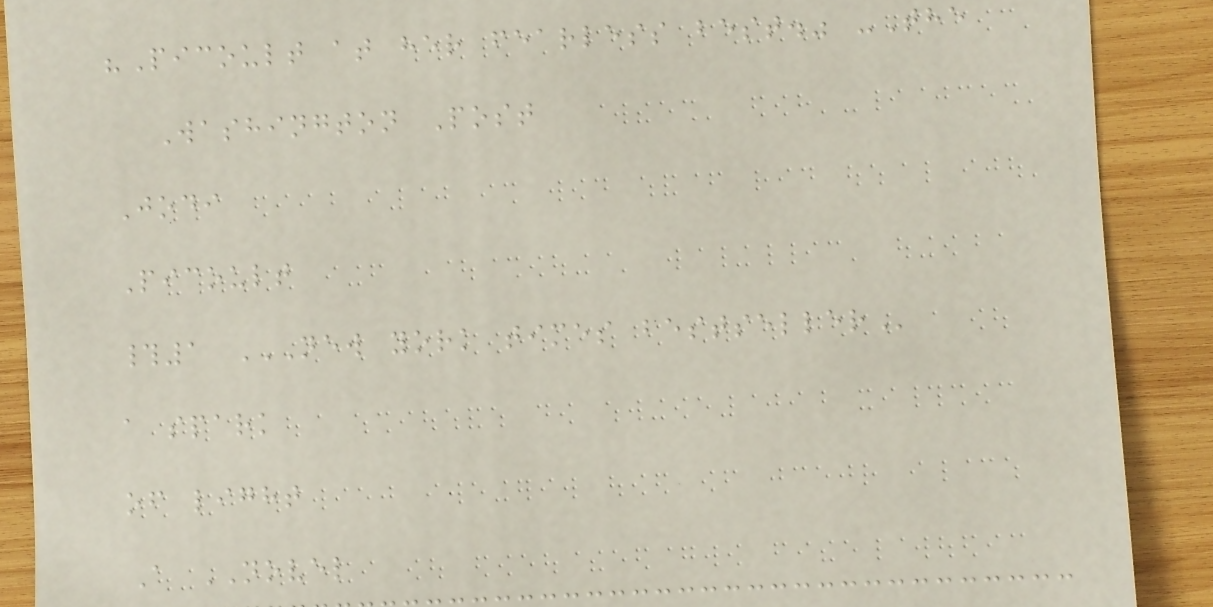"Picoult at her fearless best." -The
Washington Post
Jodi
Picoult
#1 NEW YORK TIMES BESTSELLER
a spark
of light
A NOVEL
